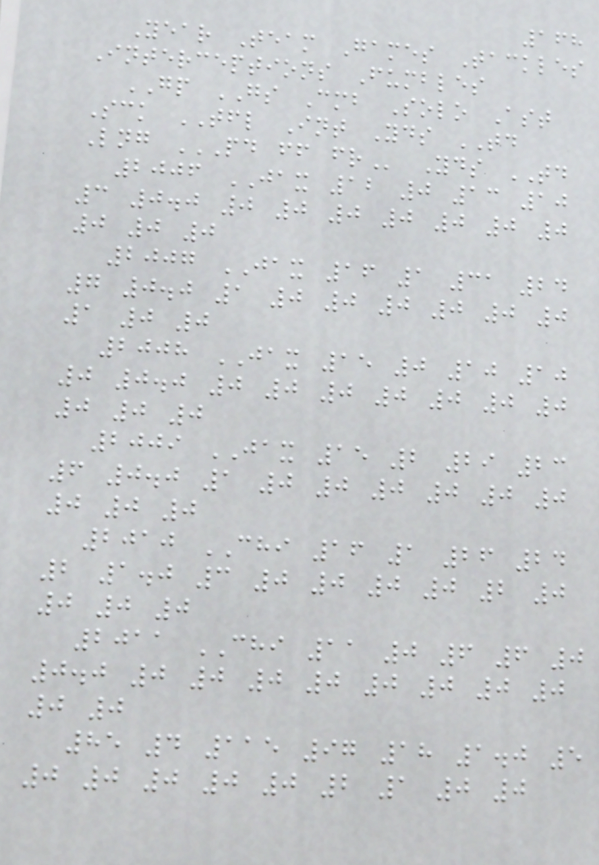168
Year Team Games Tackles
Interceptions Fumbles
GP GS Cmb Solo Ast
Sck TFL Int Yds TD
Lng PD FF FR Yds TD
2006 JAX 12 0 13 10
3 0.0 0 0 0 0 0 0 0
0 0 0
2007 JAX 16 1 31 24
7 0.0 1 0 0 0 0 0 0
1 0 0
2008 JAX 15 0 10 10
0 0.0 0 0 0 0 0 0 0
0 0 0
2009 JAX 15 2 29 23
6 0.0 1 0 0 0 0 0 0
0 0 0
2010 CHI 16 1 26 24
2 1.0 3 0 0 0 0 2 0
0 0 0
2011 CHI 11 0 6 6 0
0.0 0 0 0 0 0 0 0 0
0 0
85 4 115 97 18 1.0 5
0 0 0 0 0 2 1 0 0
